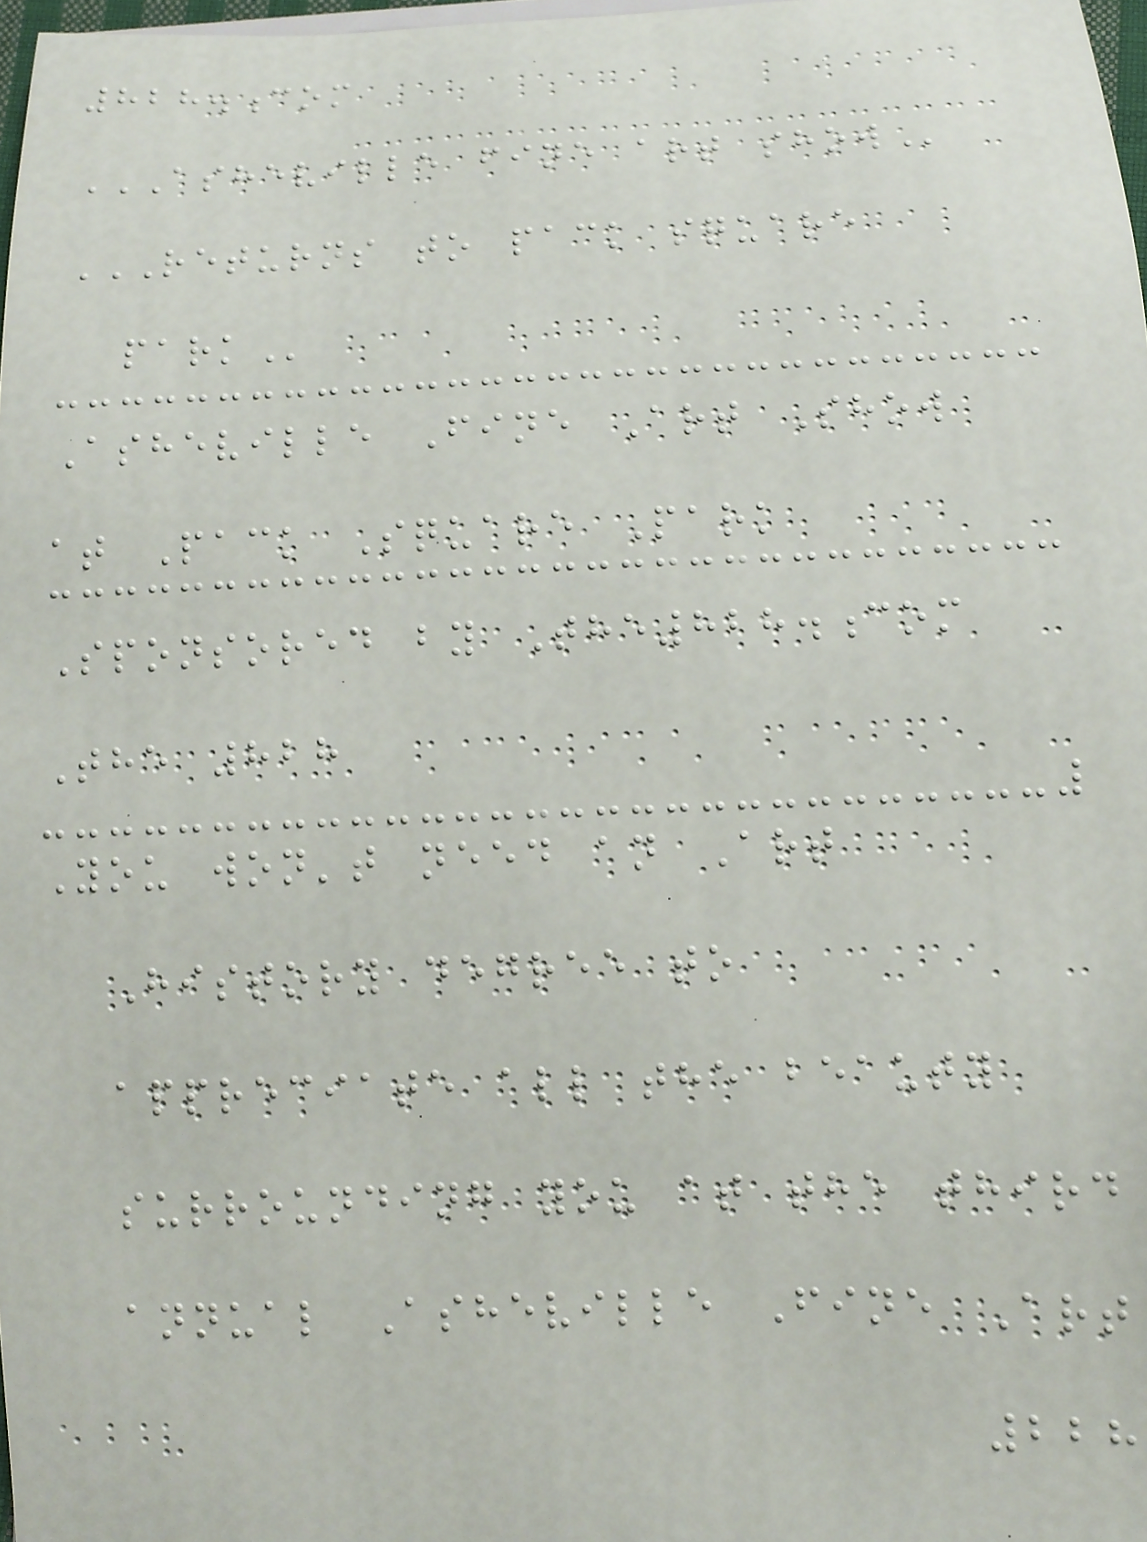828.com
ASHEVILLE FINE ART SHOW
RETURNS TO PACK SQUARE
PARK
Asheville Fine Art Show
at Pack Square Park
Sponsored by The828.com
The 828
You won't need an Art
History degree to
appreciate all the beauty
surrounding you at the third
annual Asheville Fine Art
228
